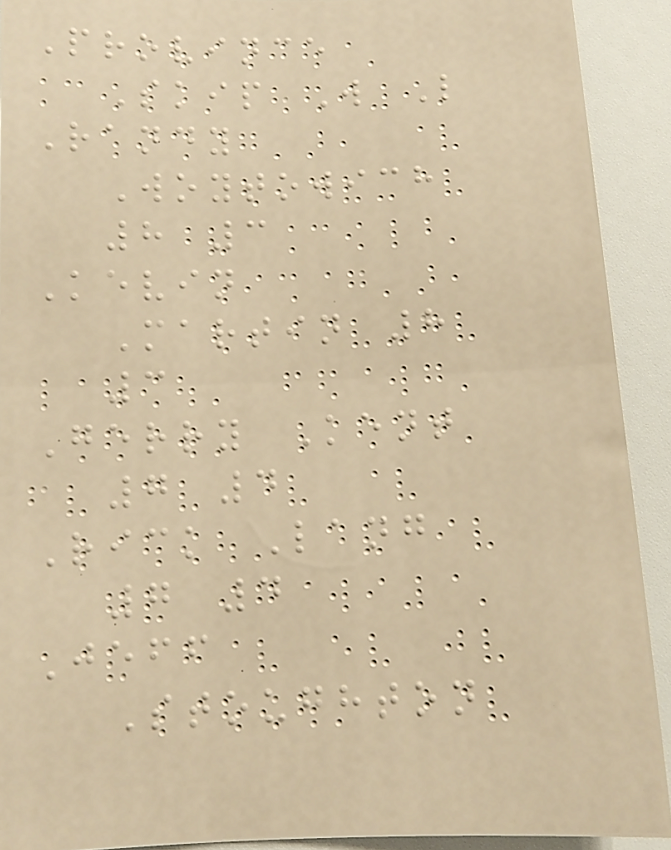Province
Skip W L
Randy
Woytowich
8 3
Kevin
Martin 8
3
Gerry Kent
7 4
Rick Lang
7 4
Jeff
Stoughton
